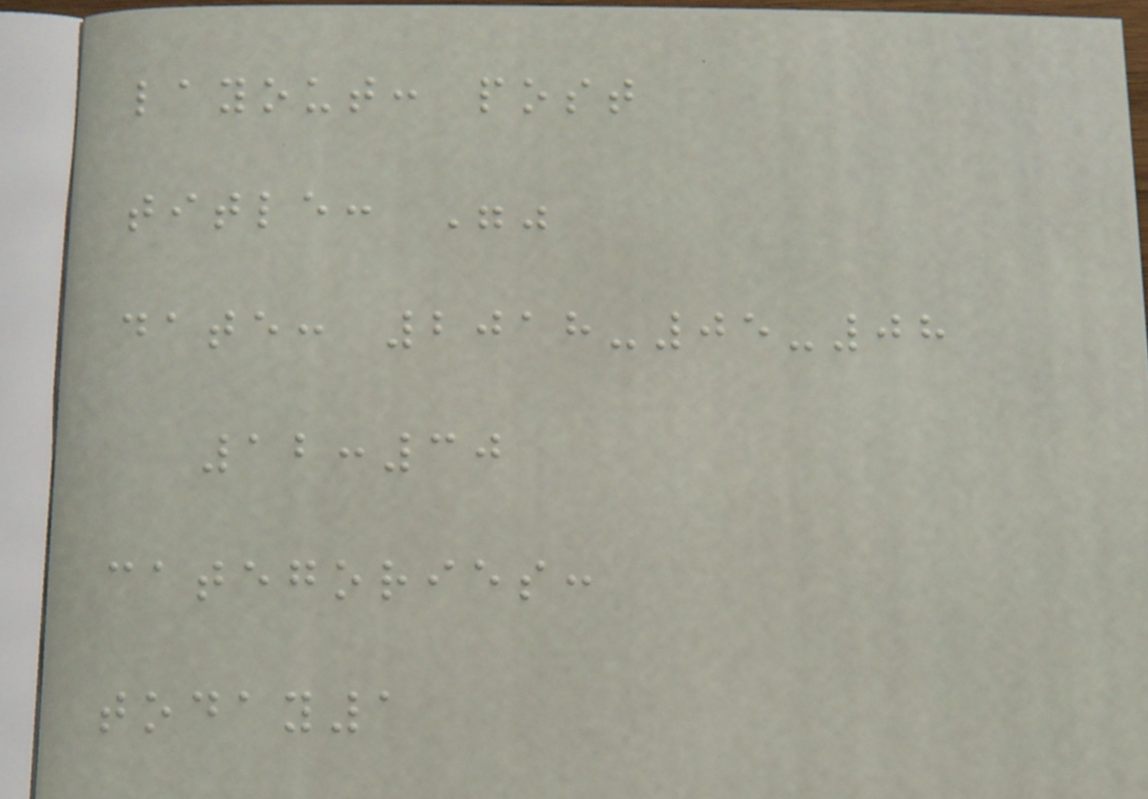layout: post
title: ""
date: 2018-05-08
12:30
categories:
today1
